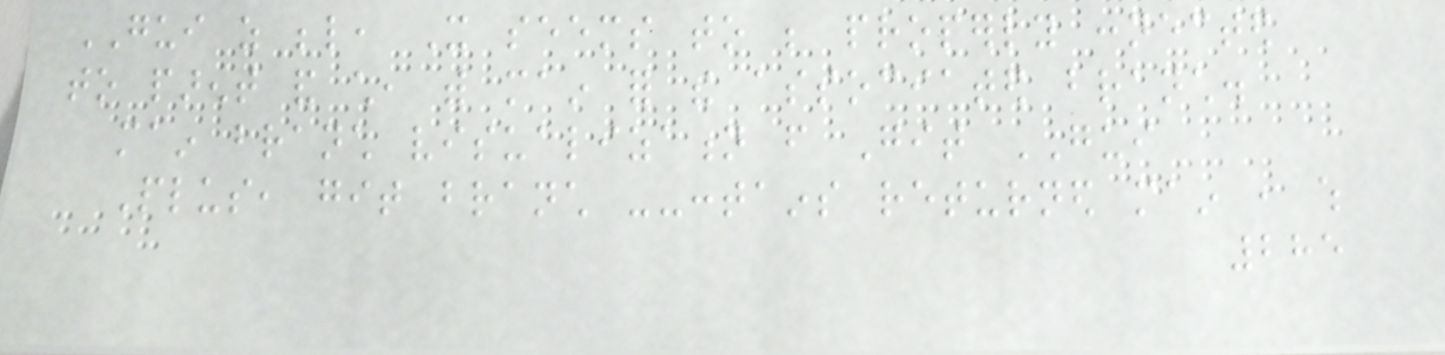GUI as below, It seems to be properly connected
to parent and child, with main for the associated branch.
main branch visualization from Git GUI
Plus, git branch --contains returned main , which
285
